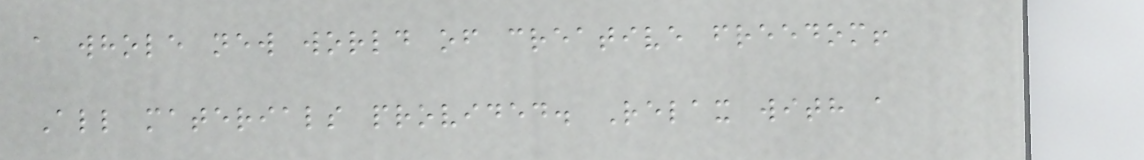a whole new world of creative freedom!
All materials provided. Relax with a
